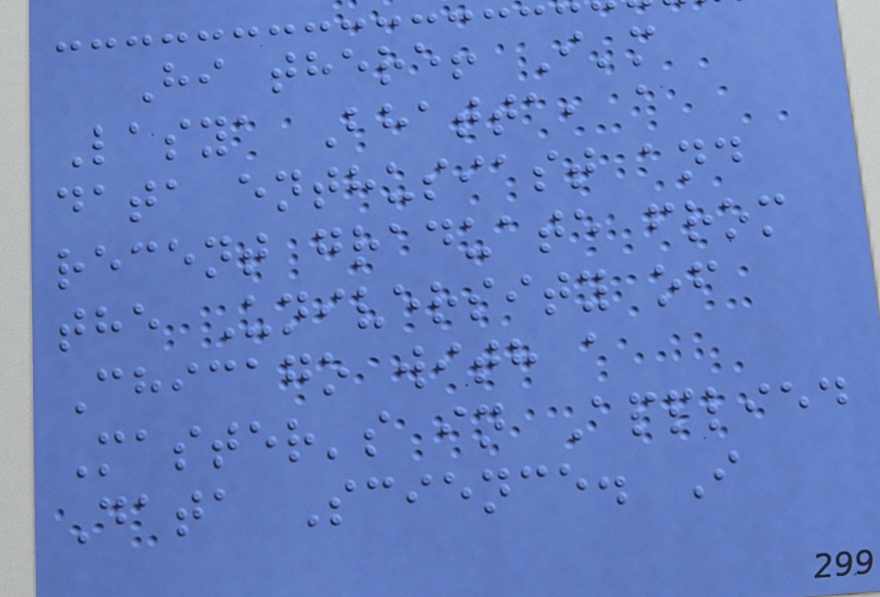Hi there! I'm
Lasya Bhatta, a
data enthusiast and
recent graduate from
the University of
Chicago with a
Master's in Applied
Data Science. I
